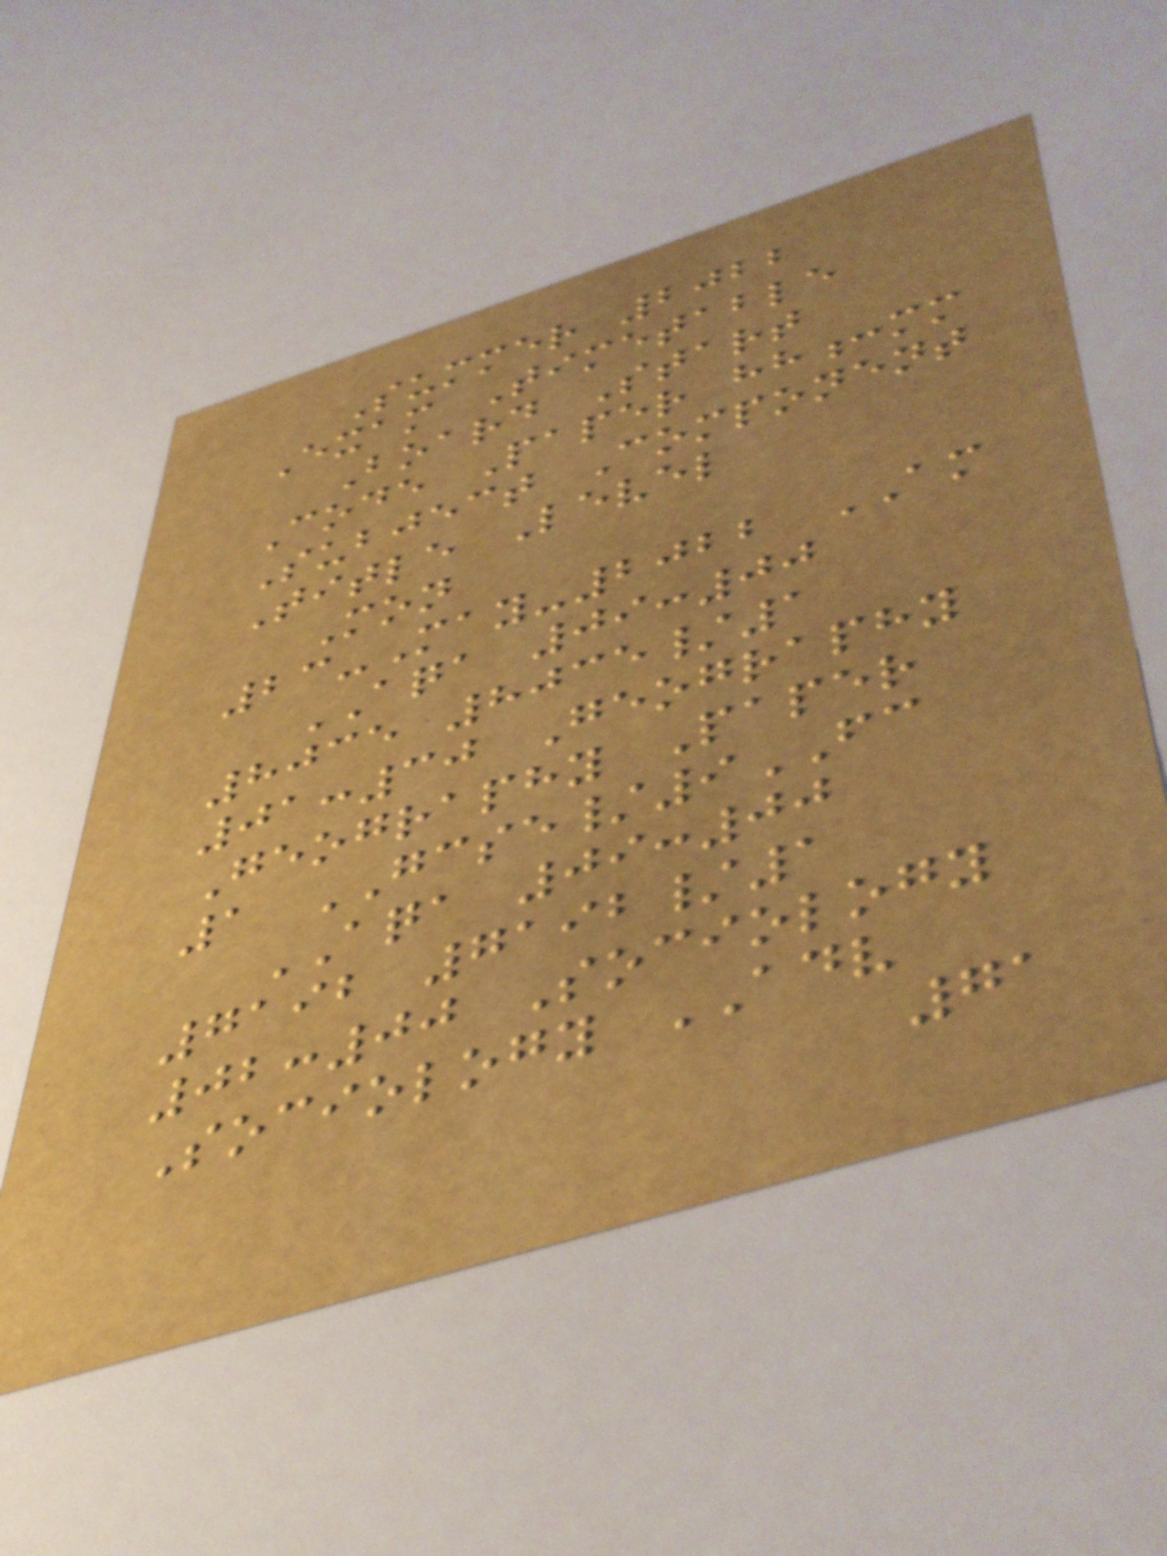Summer 2022
Exam Timetable
Board Start
Code Paper hh:mm
Subject Component
Title Level
Mon
23-May-2022 AM
AQA 09:00
8035 8035/1
01:30 Geography
Geography Paper
1 GCSE/9FC
AQA 09:00
7192 7192/1
02:00 Sociology
Sociology ADV
71
